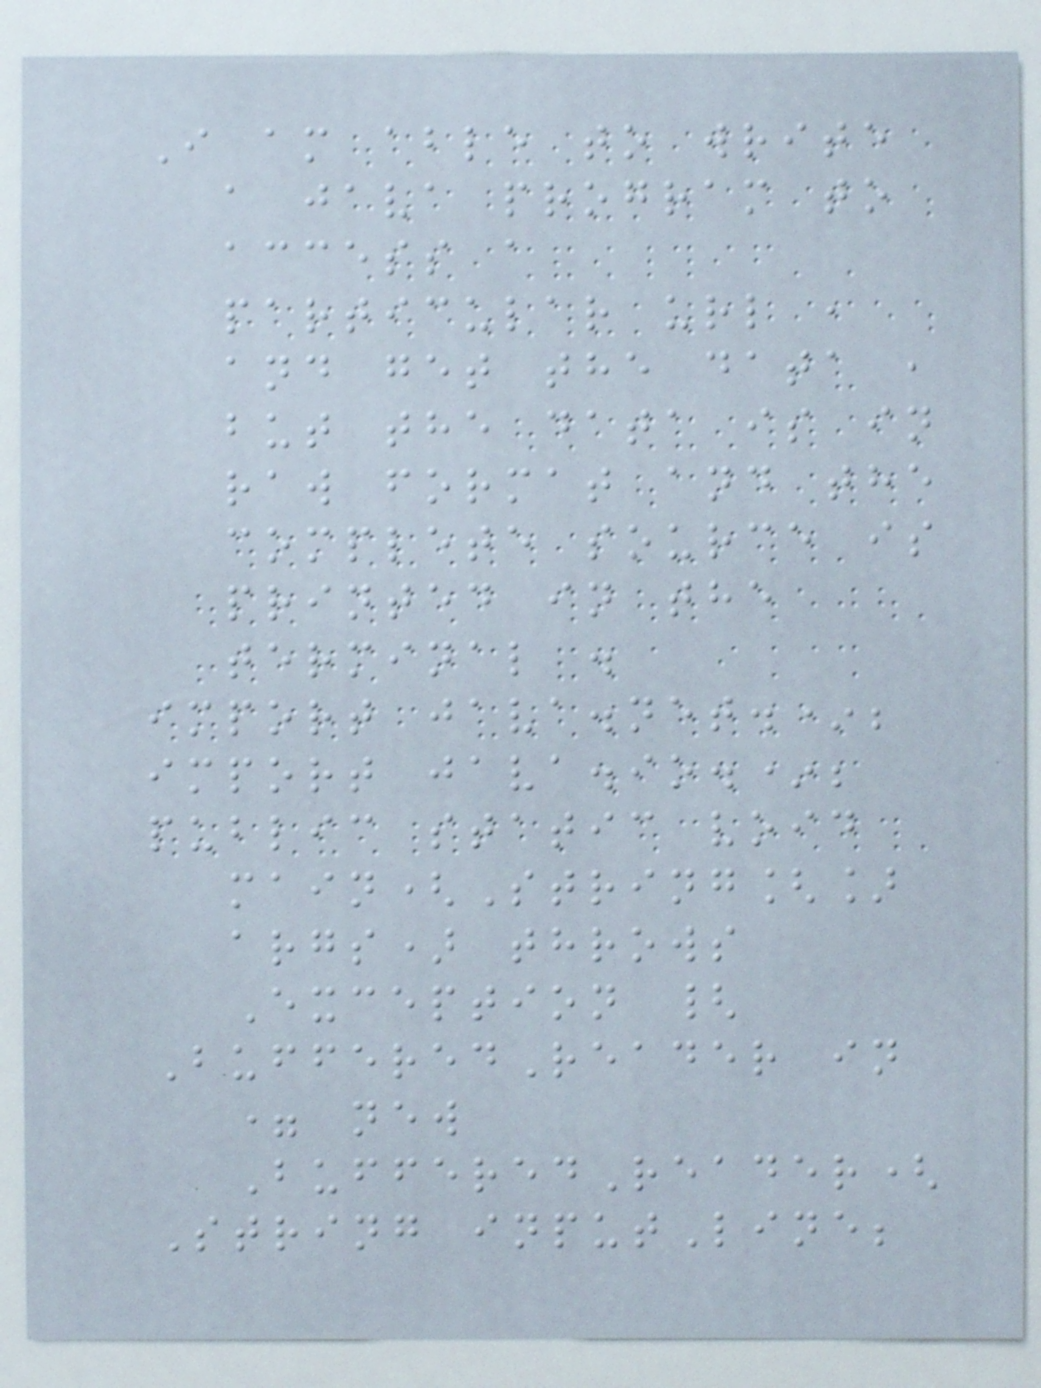I am able to write
a java program to
access a
particular url ,
and get the data ,
but the data is in
raw format and the
complete source is
printed in the
terminal .
import java.net.*;
import java.io.*;
public static void
main(String[]
args) throws
Exception {
BufferedReader in
= new
BufferedReader(
String inputLine;
